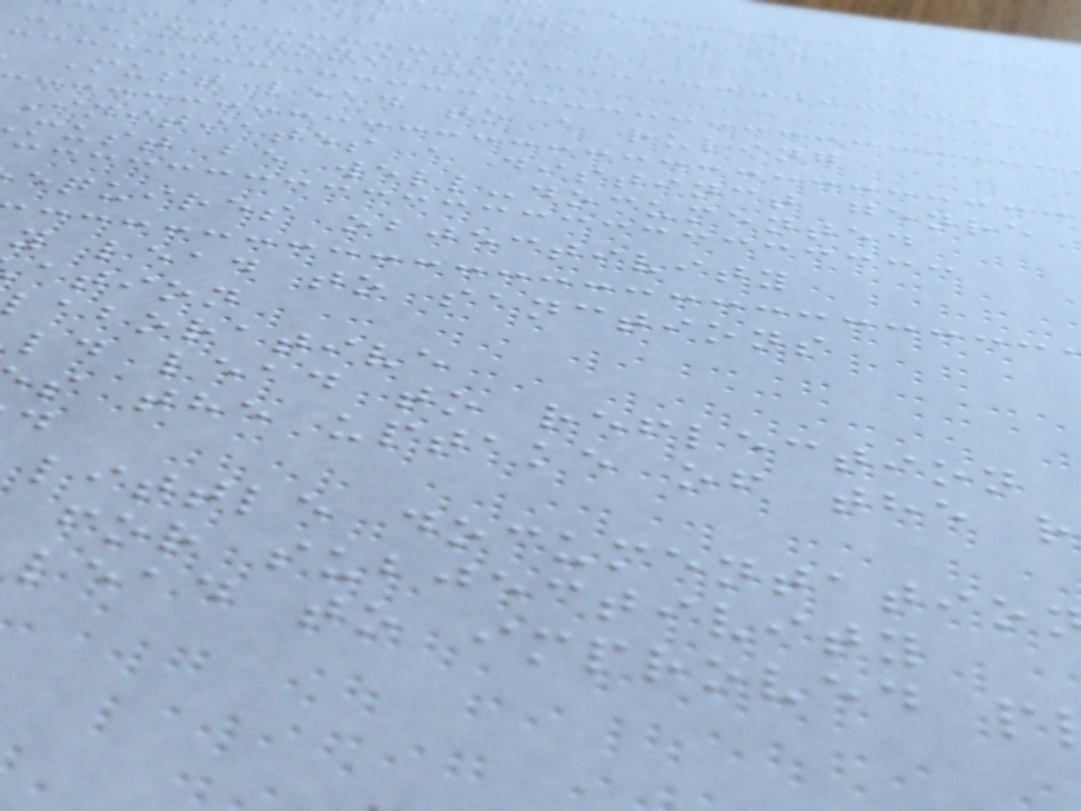two actions
- Antagonistic
Must lead to a ruling
Initiates a distinct genre
must be well-documented
equires objectivity
y lead to sanctions
ation
aborative
ld lead to reflection
s the uptake of the r
little documentatio
for subjectivity
lead to improved p
